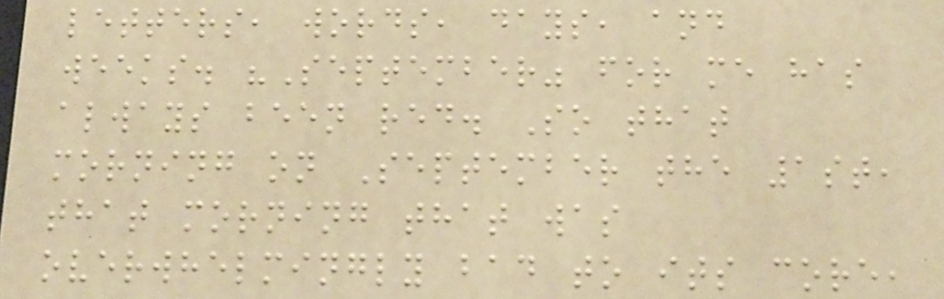letters, words, days, and
weeks. "September" for me has
always been red. So that
morning on September the 1st,
that morning that was
overwhelmingly bad to its core,
